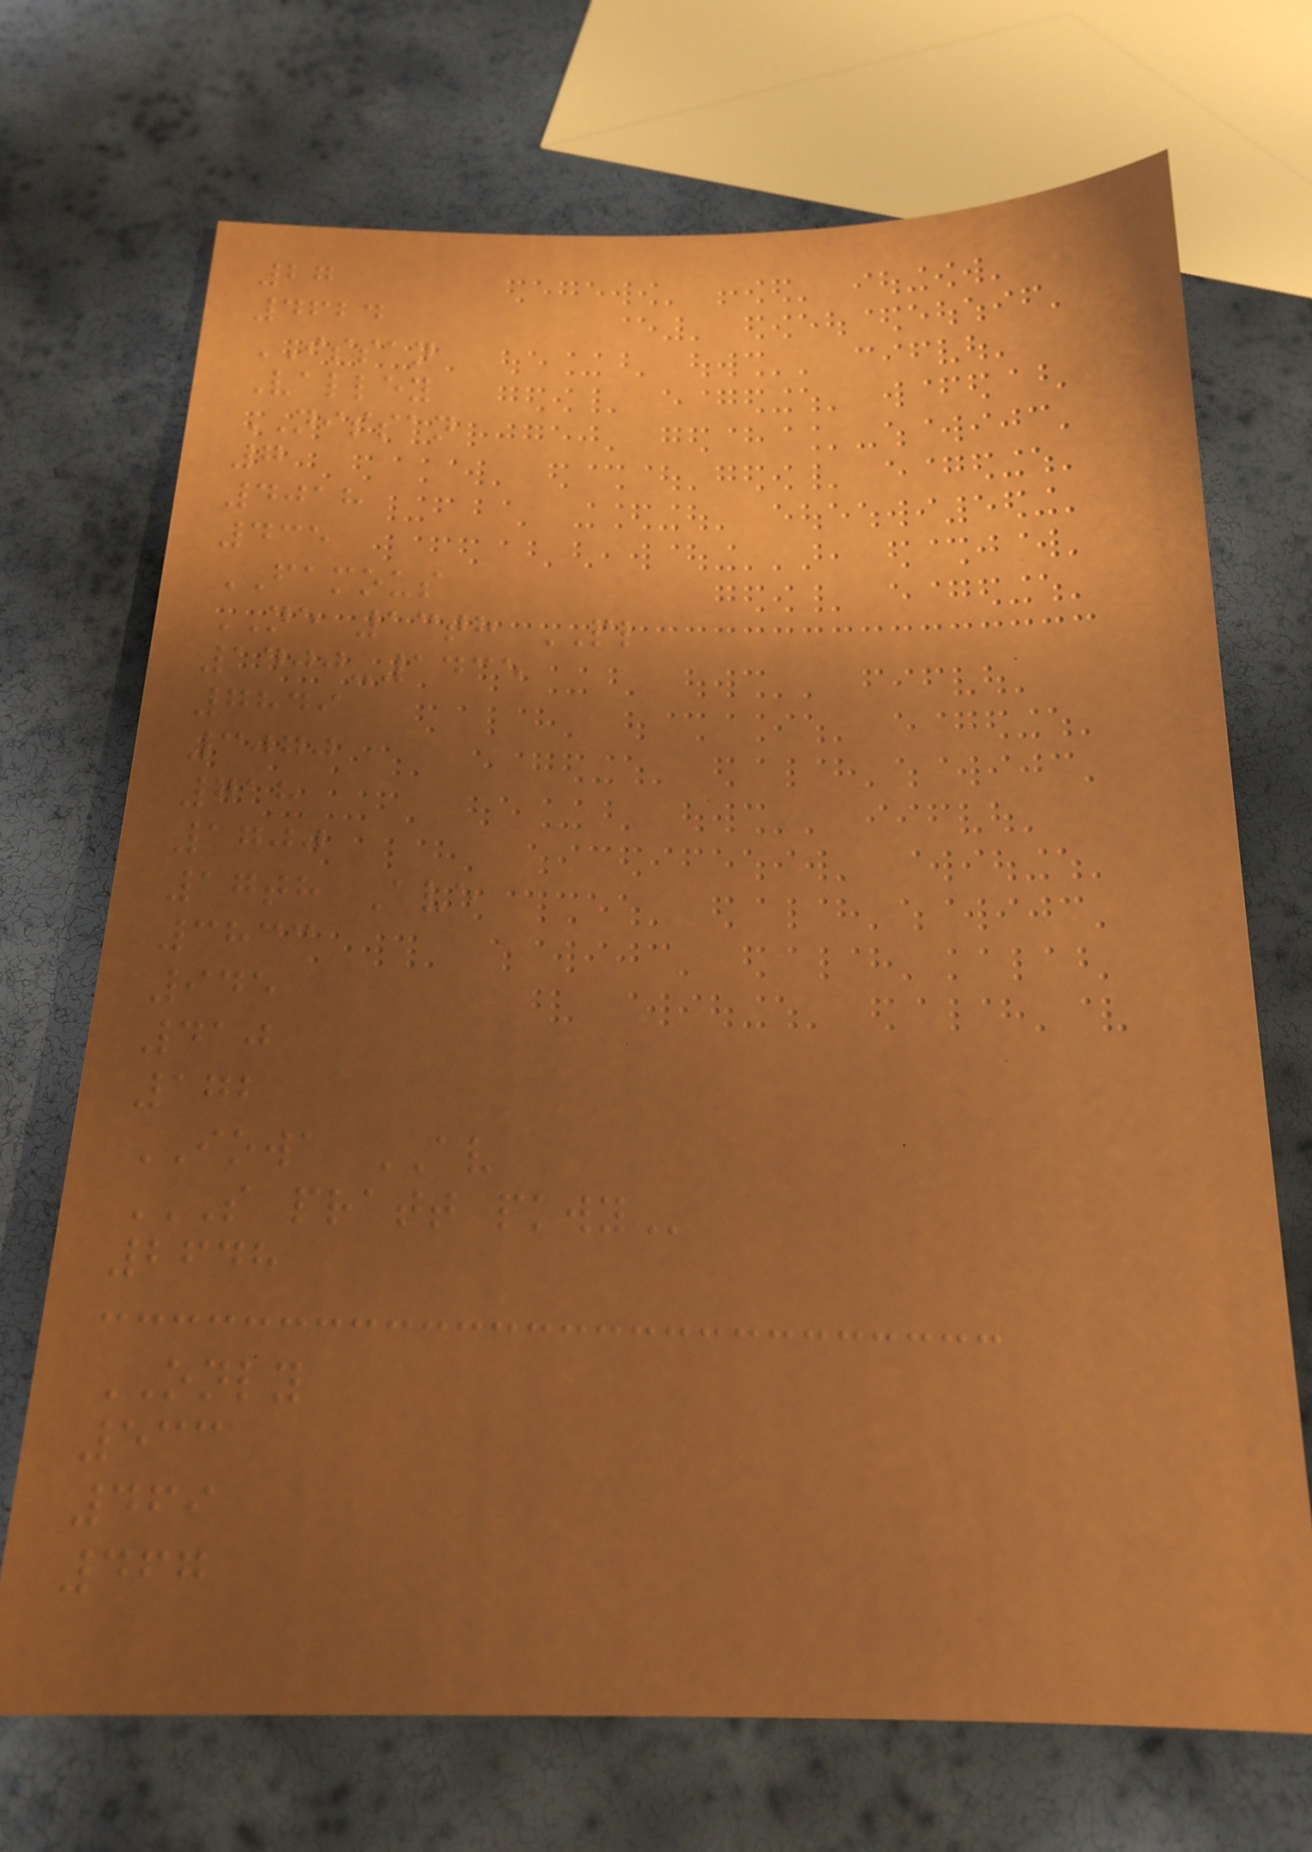27
4624
ISSAN
Valley
NISSAN
7
4018
435
FAMOUS
NE 13th PL
1400-1435
7849
3070
718
1700
17th Ave
3833
945
410
172
IOWA AV
S PRATT PKWY
2648
ONLY
533
469
467
